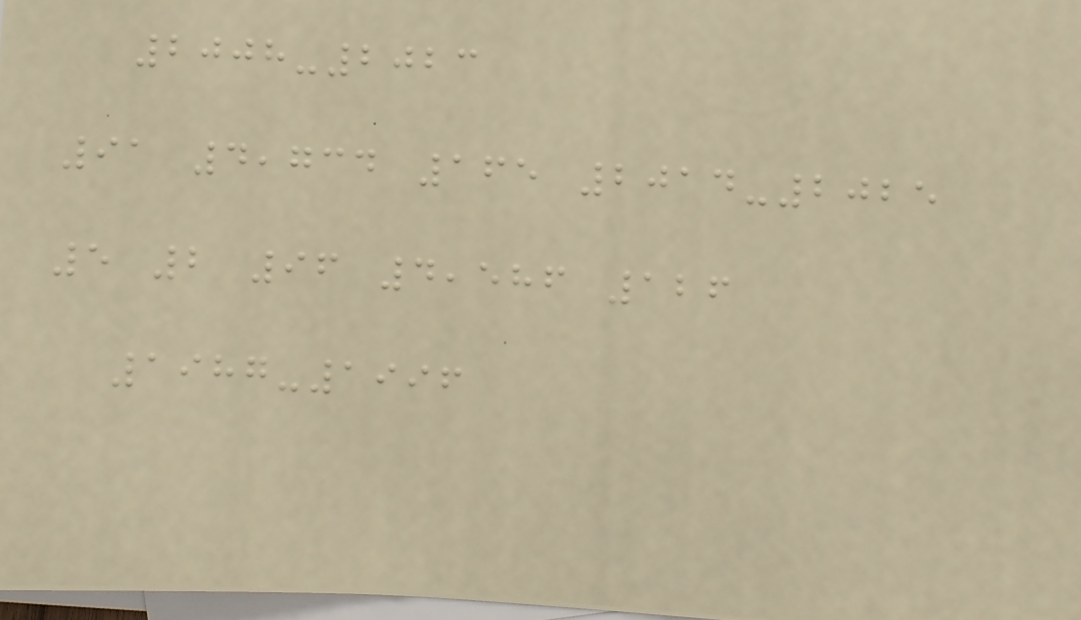2008-2023
91 4,734 165 2014-2025
5 2 96 4,586 126
1987-1996
